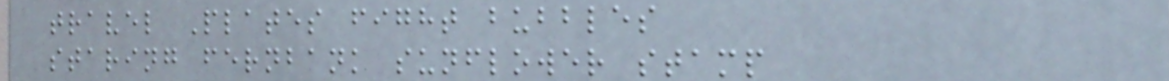travel Plates fight bubbles
staring fernbank sunflower stamp
